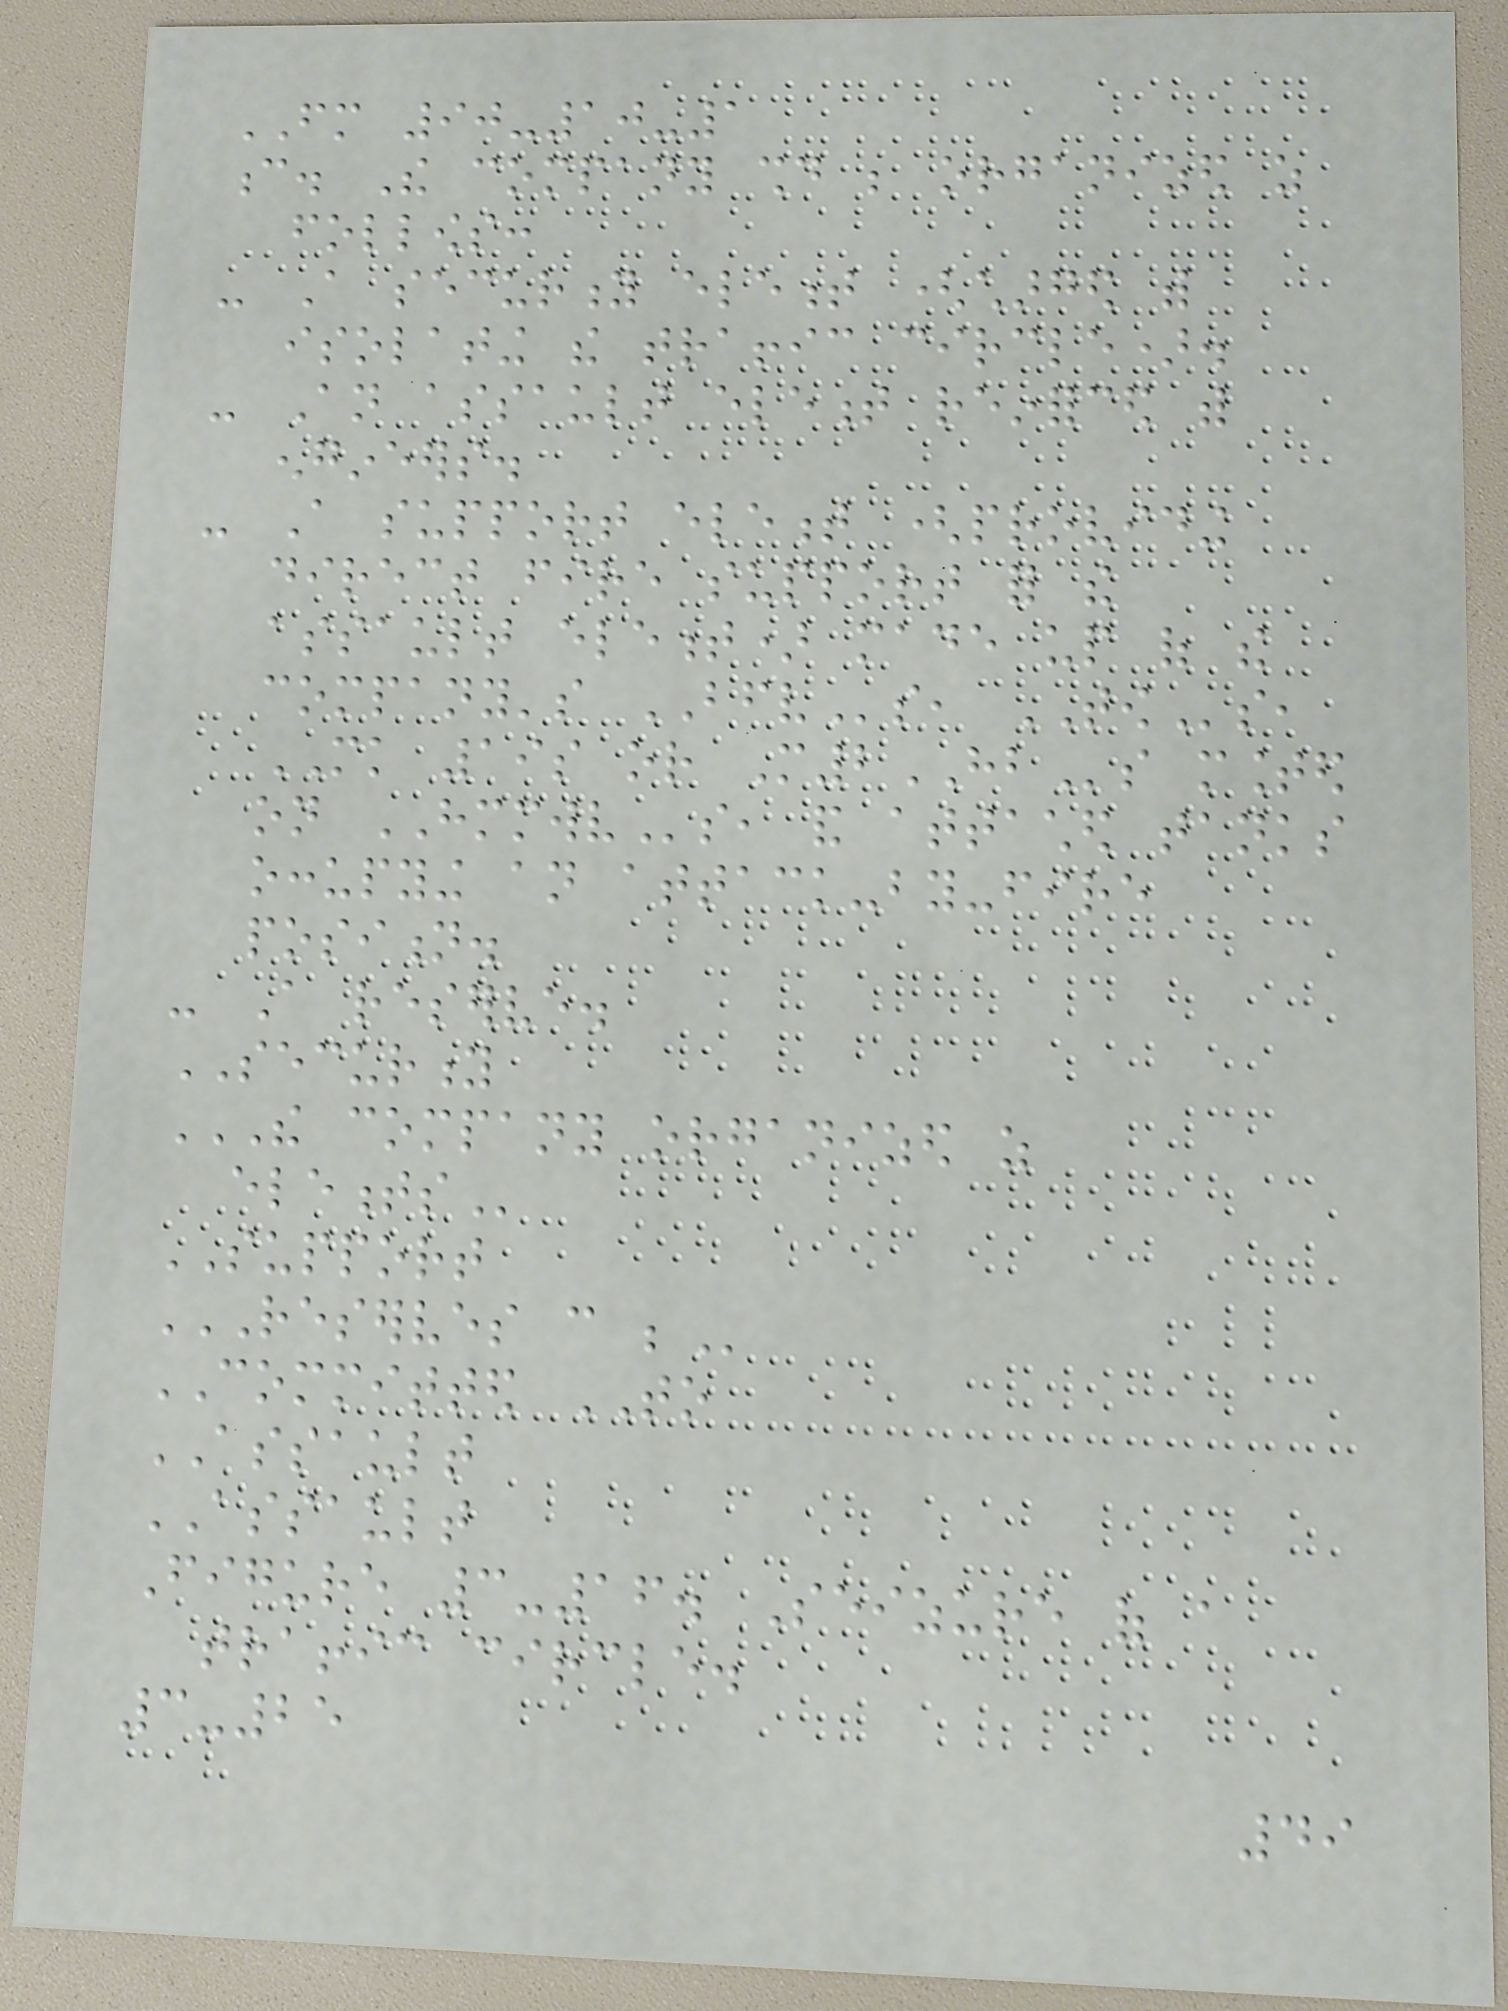FM 90-10-1
c. The company should be organized as
follows:
- A security element (charged with
isolating the traffic circle).
- An assault element reinforced with
engineers.
- A support element (providing
direct fire support for the
assault element) made up of the
company's BFVs, TOWs,
MK 19s or M2HBs mounted
on HMMWVs, and attached tanks
occupying an attack-by-fire
position.
- A reserve.
SECURITY
THE COMPANY ORGANIZED AS
ELEMENTS
SUPPORT
RESERVES CAN BE
COMMITTED TO
ASSAULT
ASSAULT
Figure 3-16. Seizure of a
traffic circle.
3-25
49
